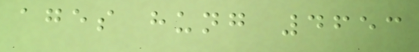ages hung 4653
